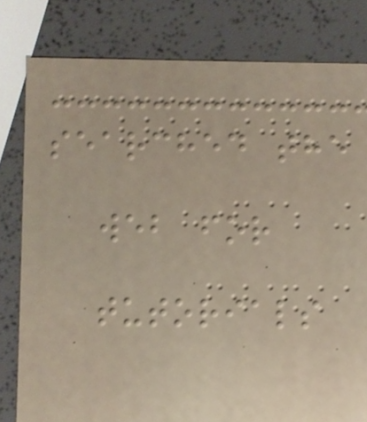searched the
web for
tutorials
